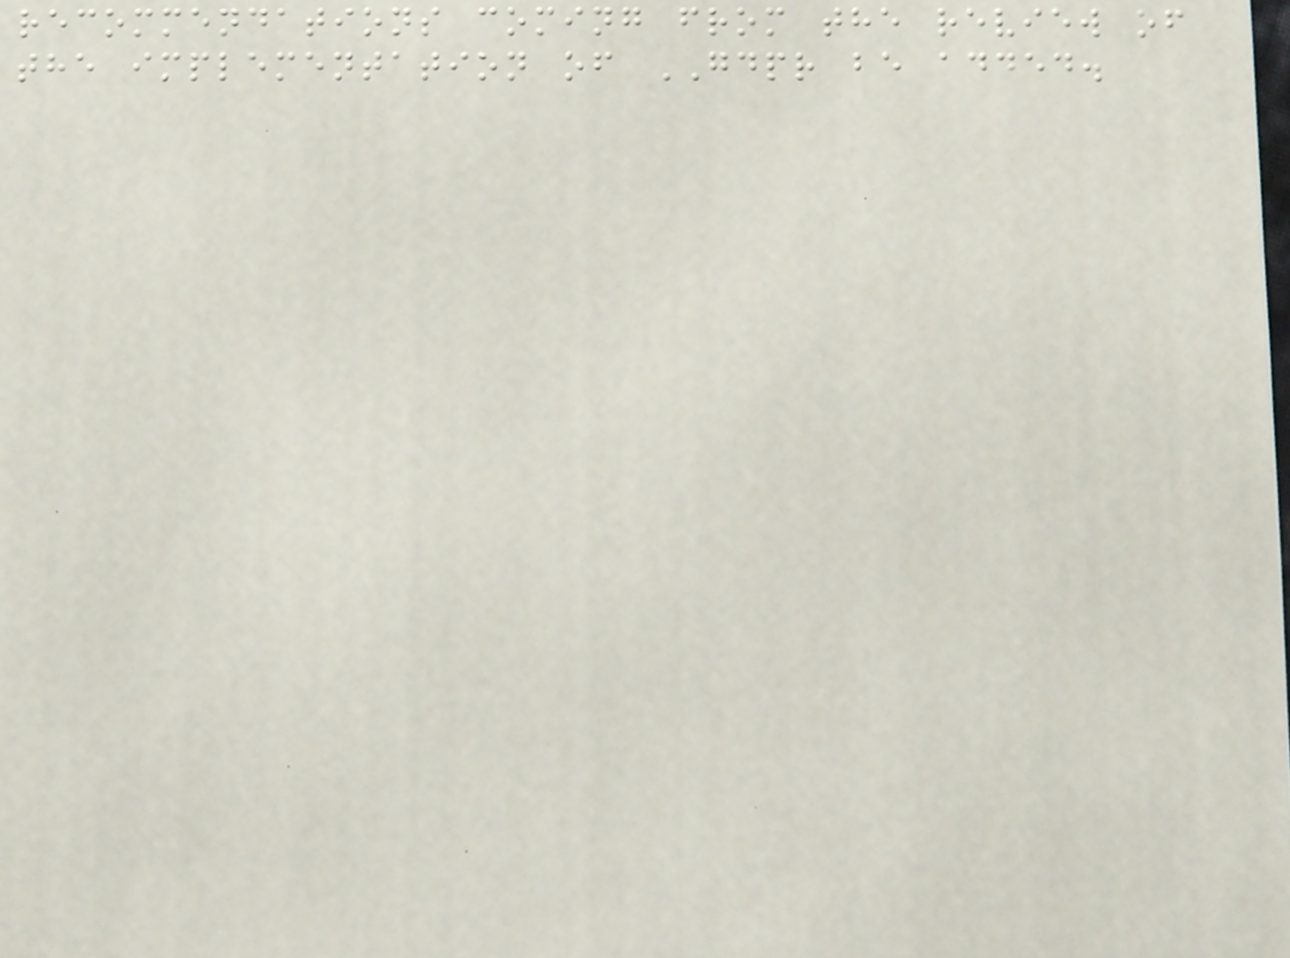recommendations coming from the review of
the implementation of GDPR be added.
